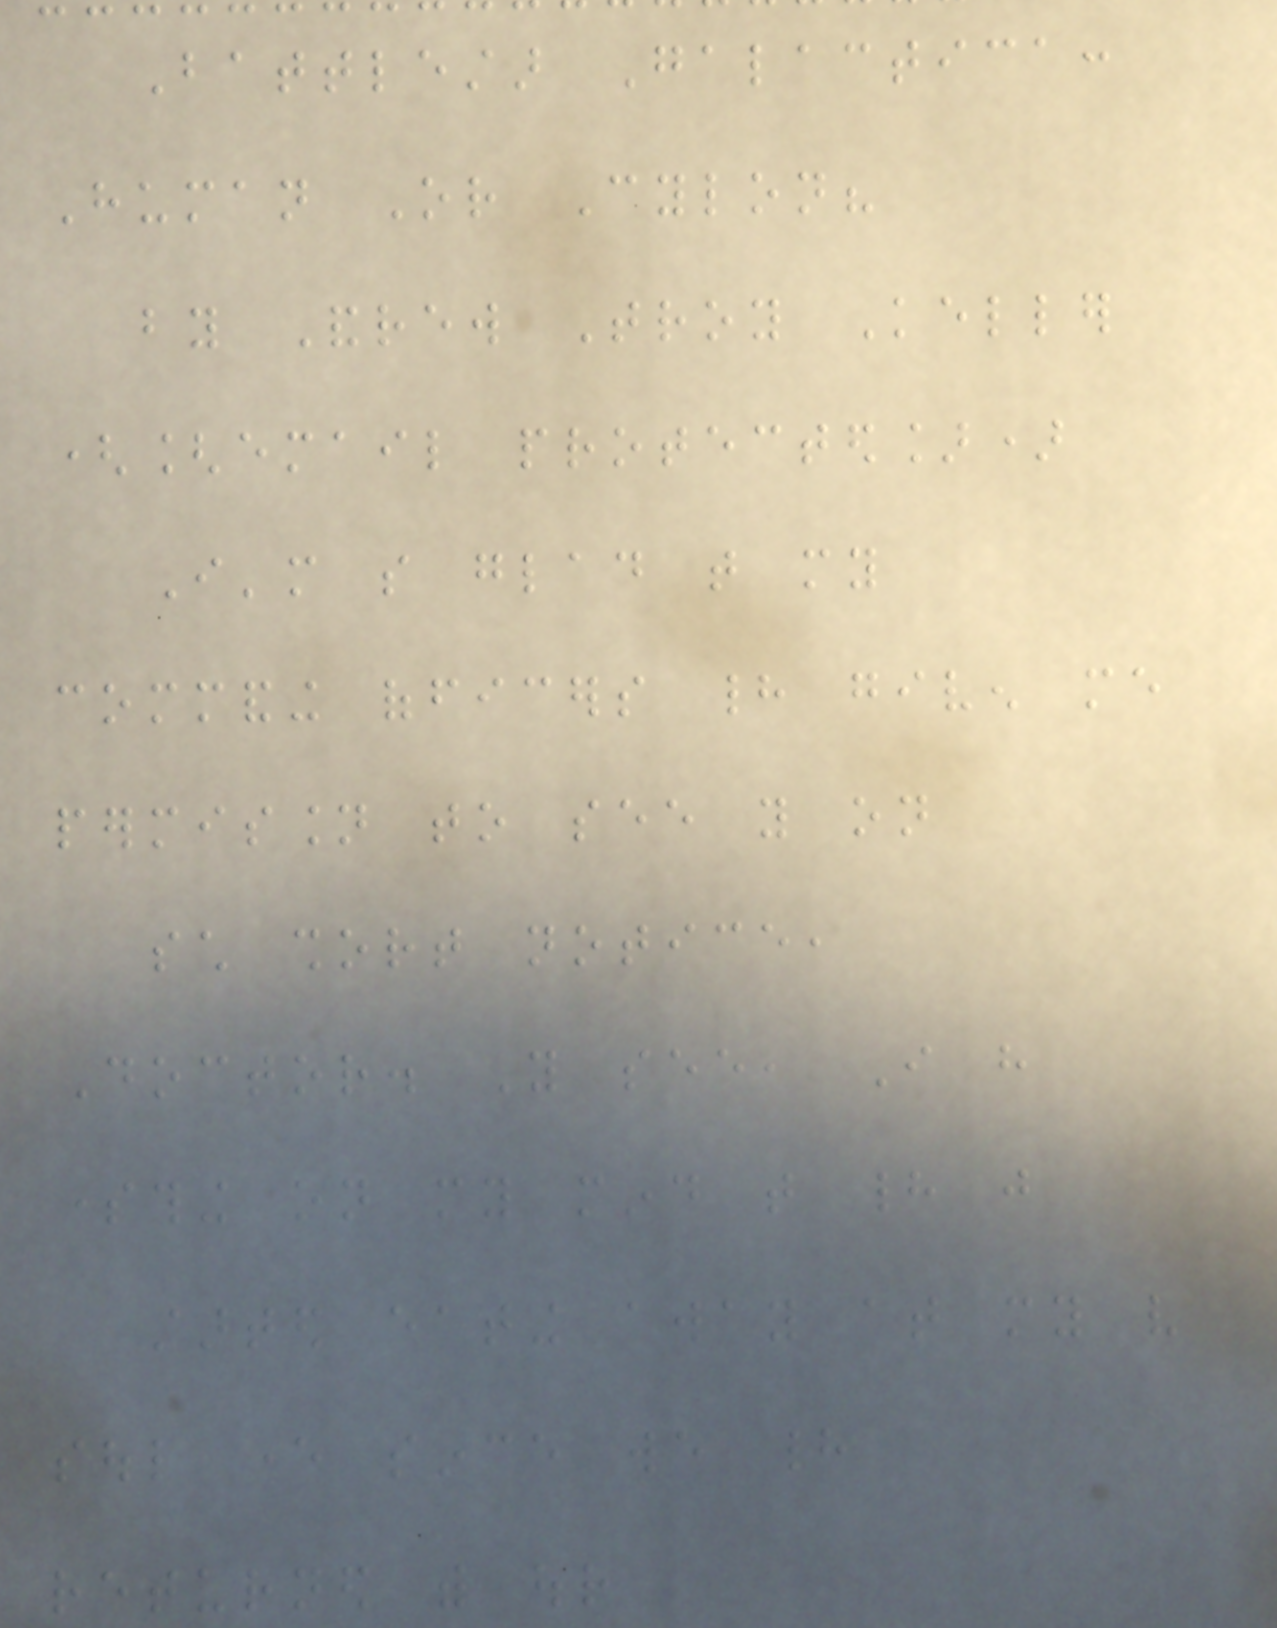Battlestar Galactica:
Human Or Cylon?
by Andrew Troy Keller
([email protected])
I'm so glad that my
commanding officers had given me
permission to see you on
such short notice,
Doctor. You see, I have
something on my mind that had just
started eating away at my very
soul ever since we had
returned with our
